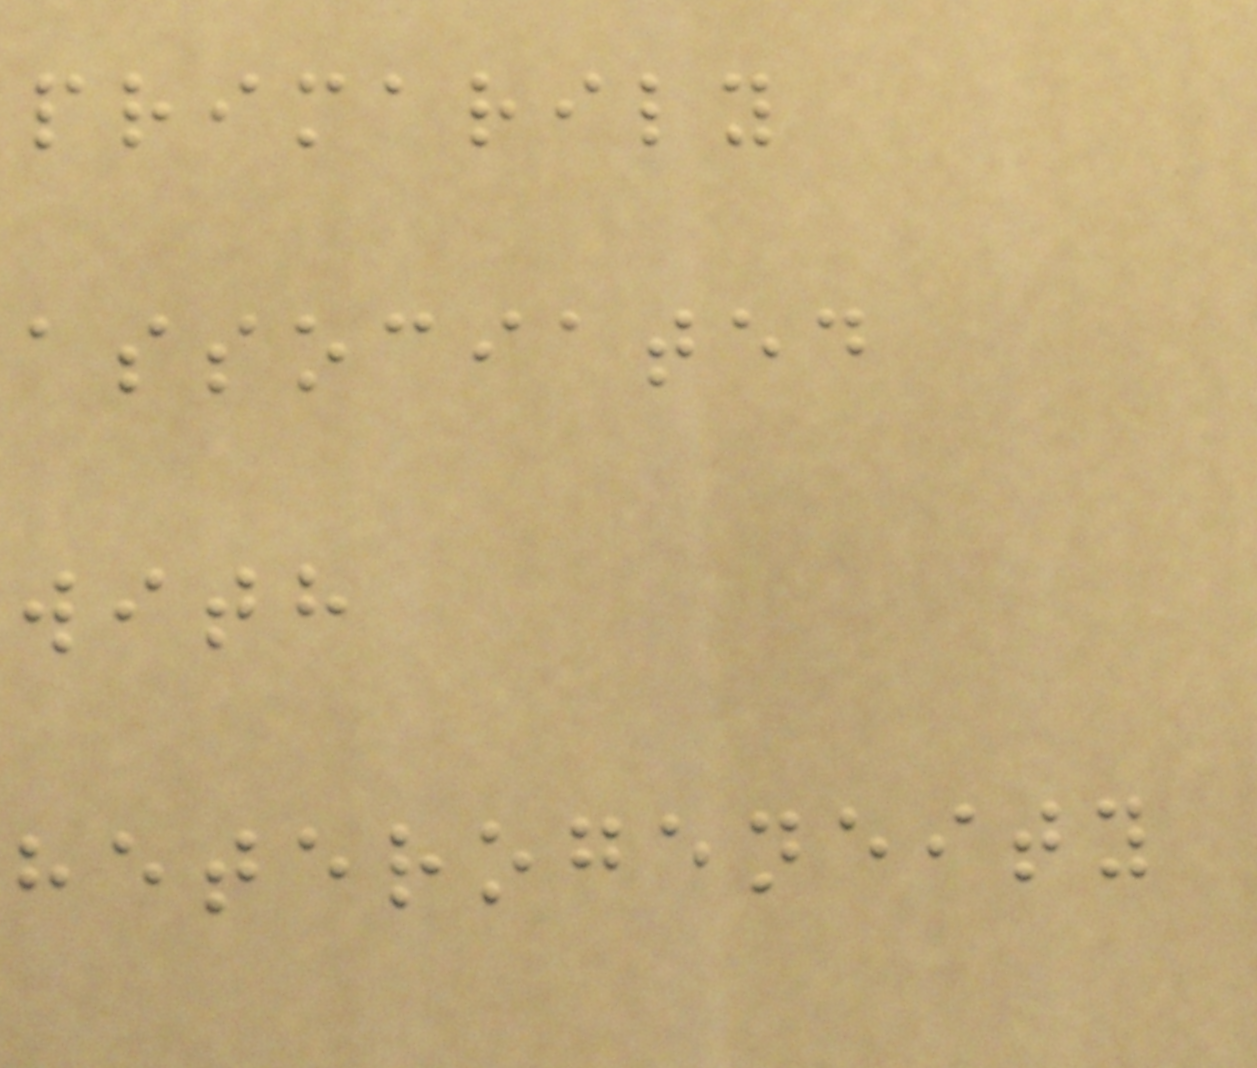primarily
associated
with
heterogeneity
